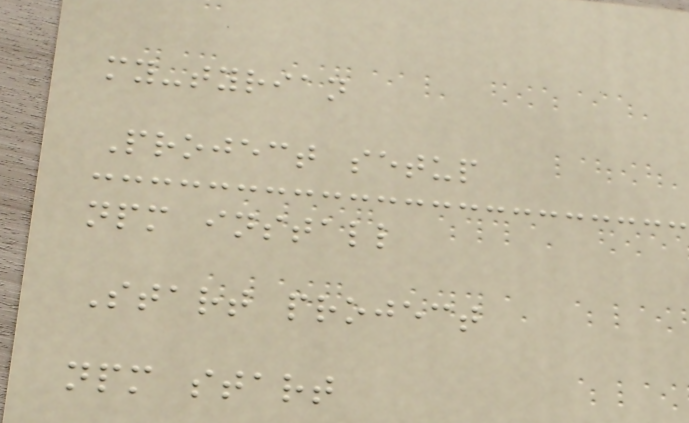my-tyrian
Project setup
npm install
Start project
npm start
